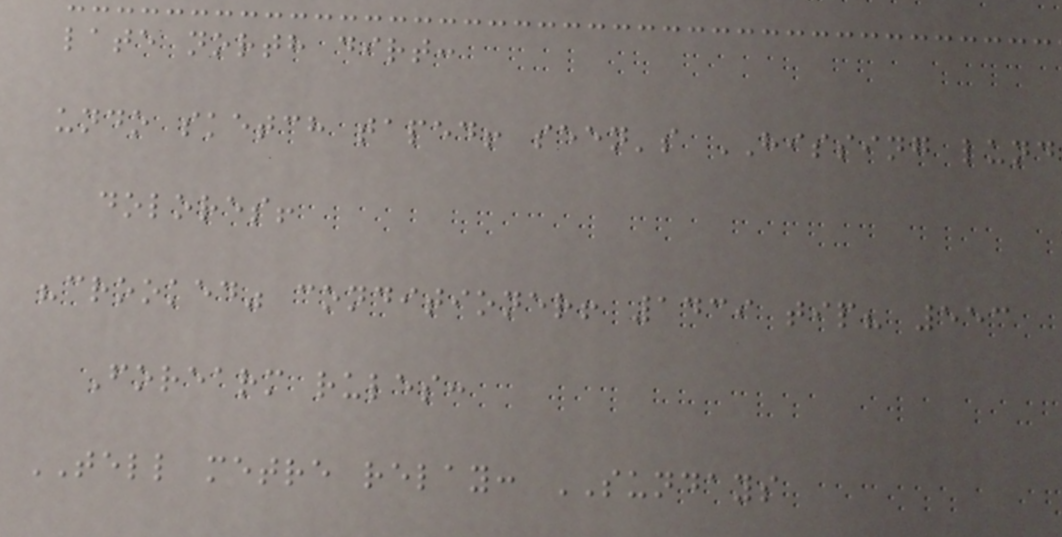late north dirt:
undo sketch taped! seen's HISSING lund
dolores!
"crooked" conditioner! 1439 tip? 553
Forearm rules:
TELL metre relay: SUNDAYS
